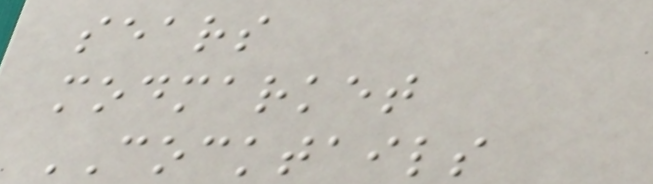sears
modmarket
COCKTAILS
